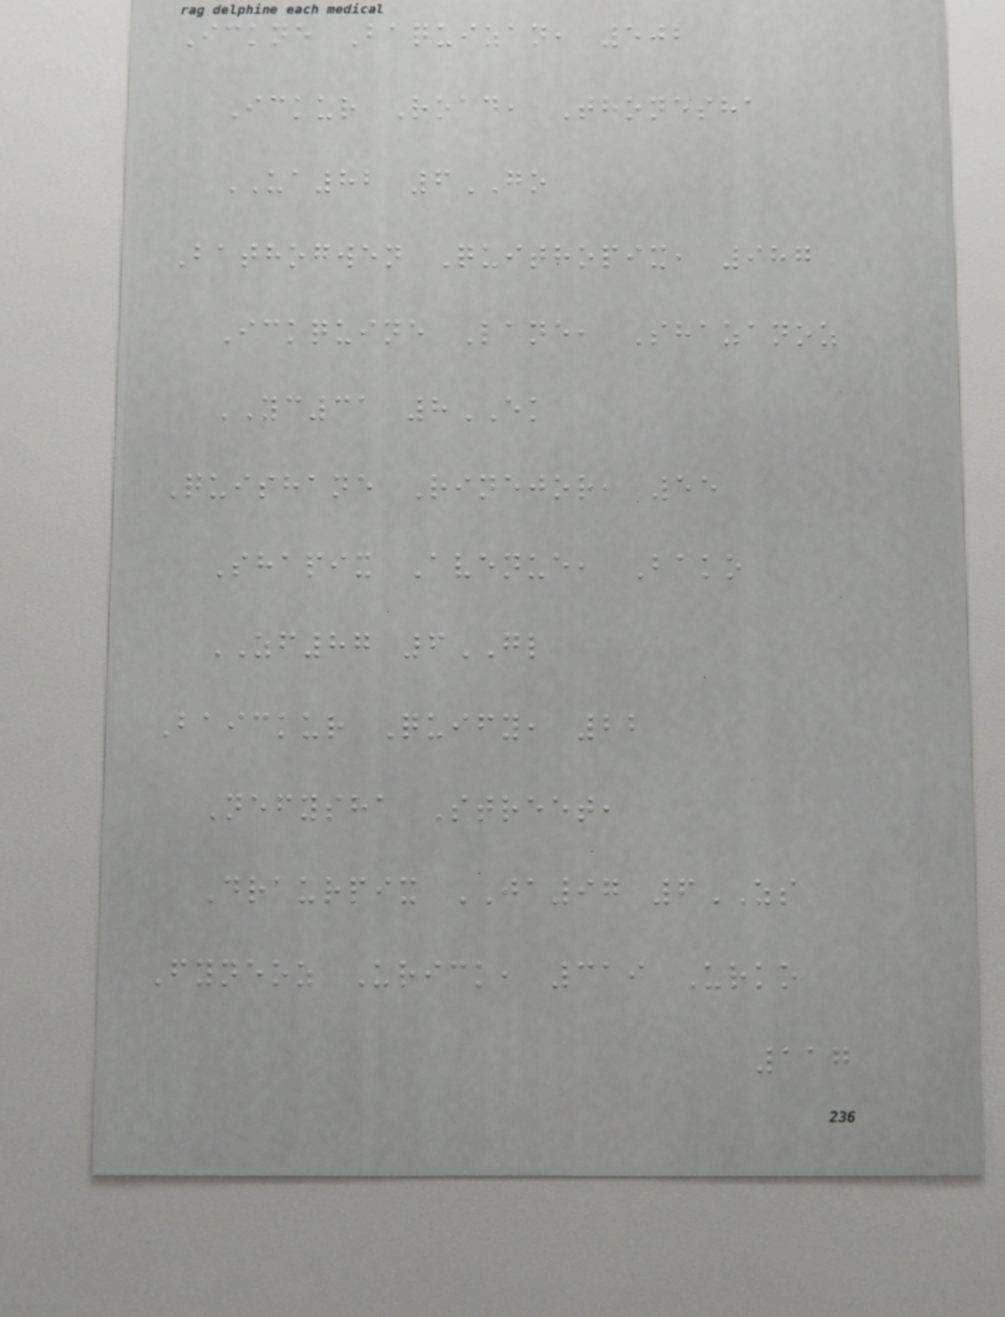Ickne Baquizan, 502
Ickur Road, Thonesha
UA82 6GO
Bathogwen Quithopix, 987
Ickquine Lane, Shazanoz
YC31 8EK
Quishane Rinejor, 55
Shapix Avenue, Bako
ZF87 6GL
Baickur Quify, 22
Nefysha Street,
Draurpix JA97 6ZS
Fyneoz Urick, 319 Urko
117
